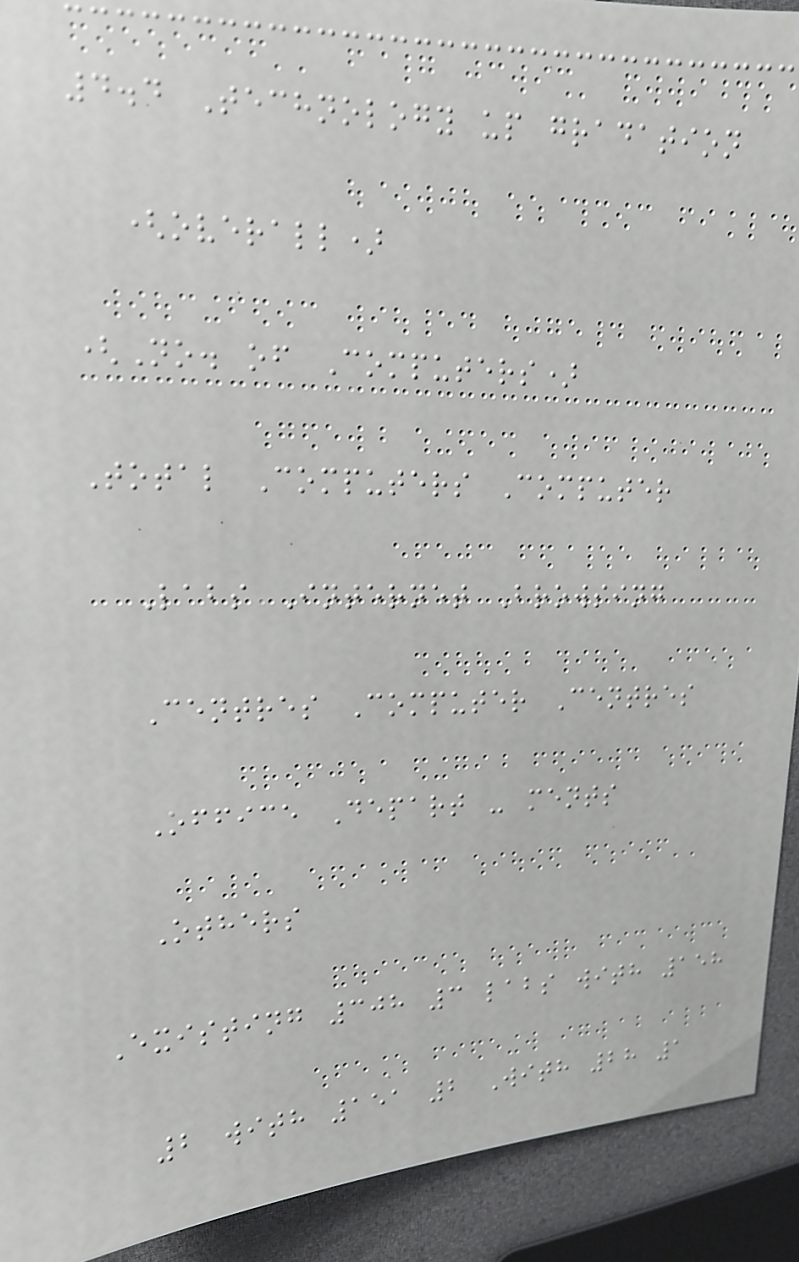4.4 Technology up gradation
(overall)
(No. of Computers)
Total Computers Computer
Labs Internet Browsing
Centres Computer Centres
Office Depart - ments
Others
Existing 308 3 labs with 158
2 with 151 2 With 28 1
